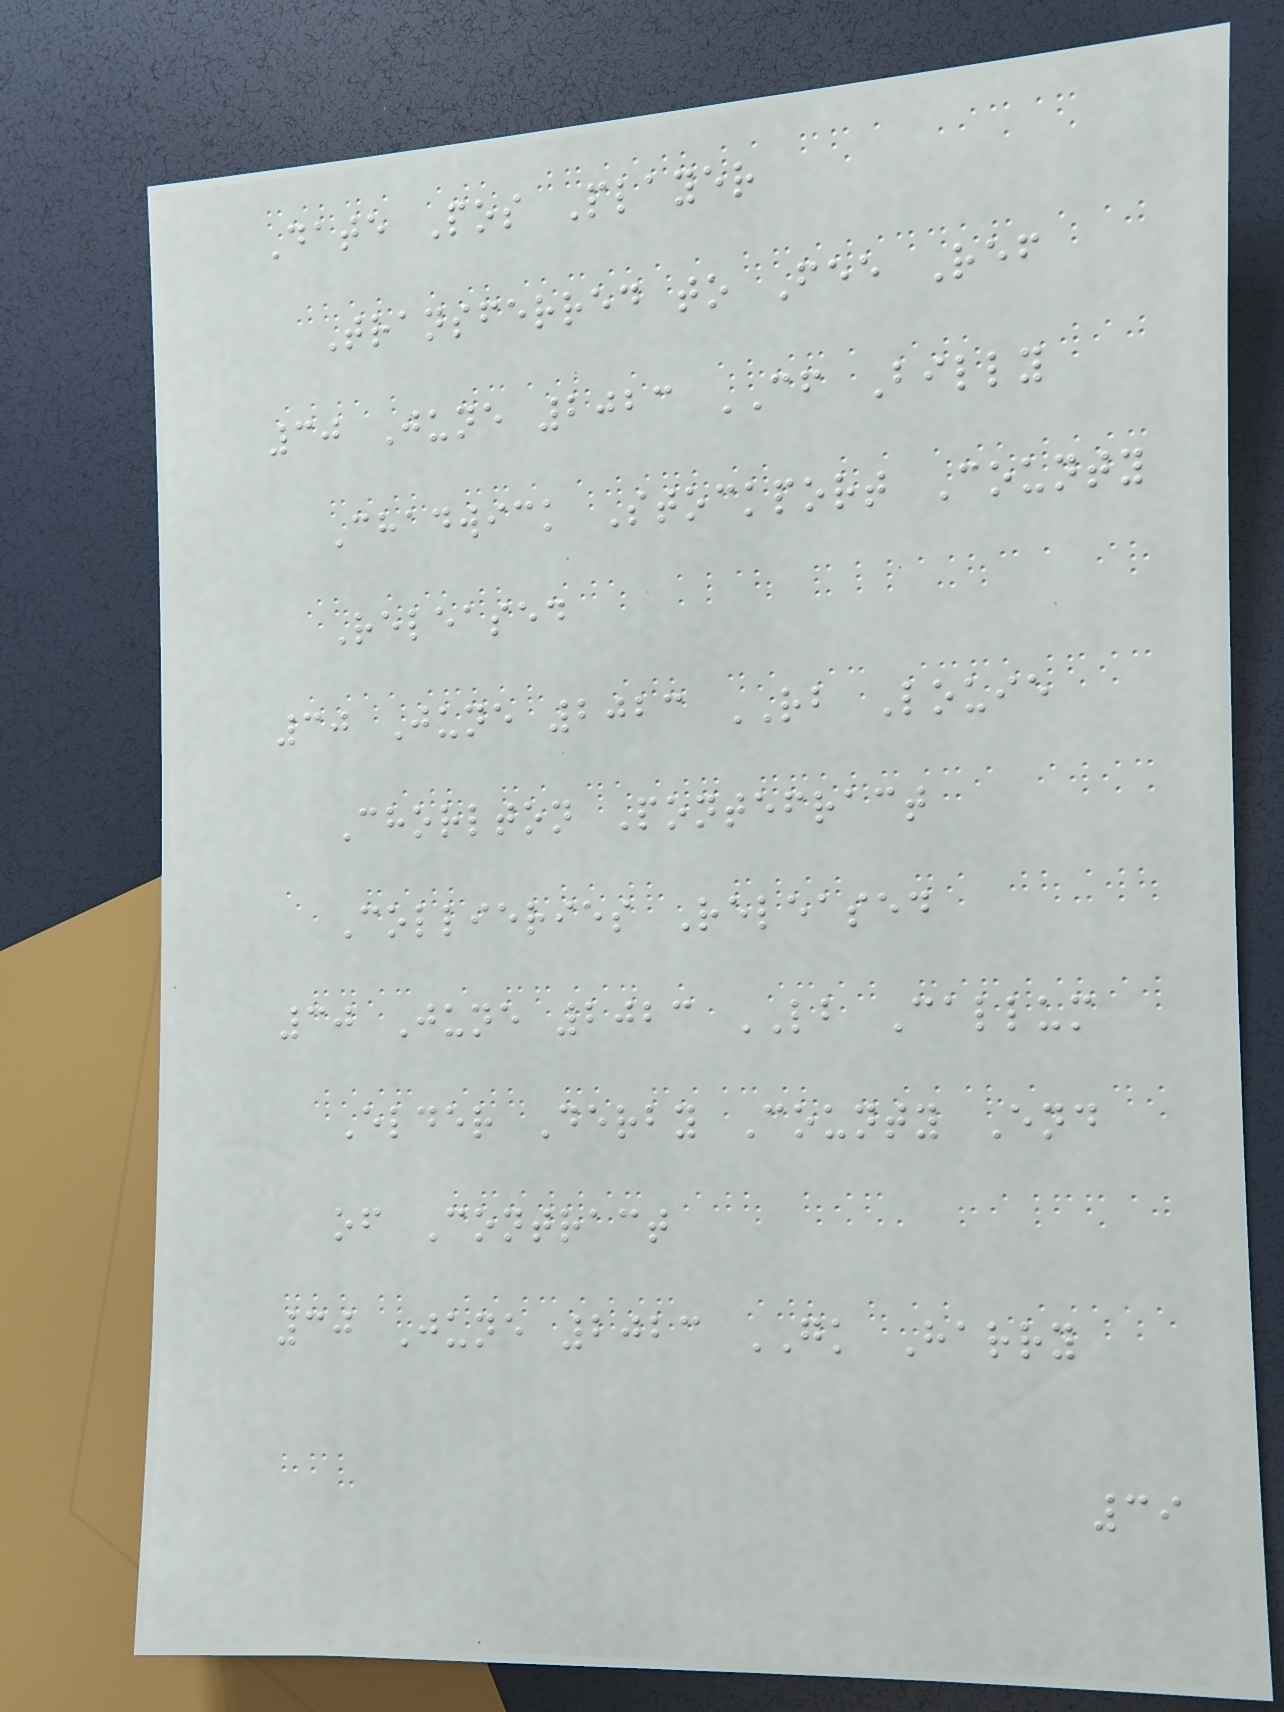Date Pos Player
Transferred to Fee Ref
30 June 2023 CF Billy
Chadwick Stockport County
Released
30 June 2023 RB Louie
Chorlton Pontefract
Collieries Released
30 June 2023 LB Callum
Elder Derby County End
of Contract
30 June 2023 GK Harry
39
